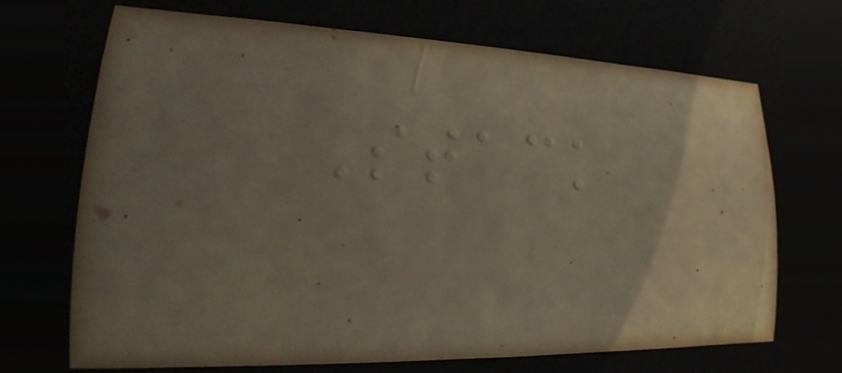Stack
